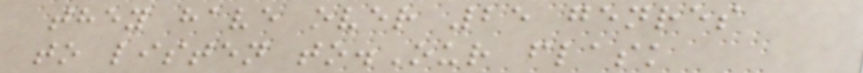they have over 25 genres
to listen to.Our flask
